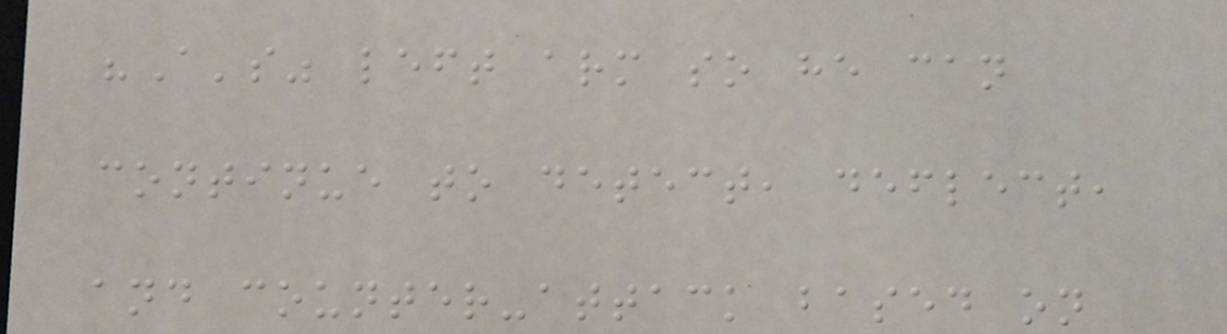"A's" left arm so he can
continue to detect, deflect,
and counter-attack based on
